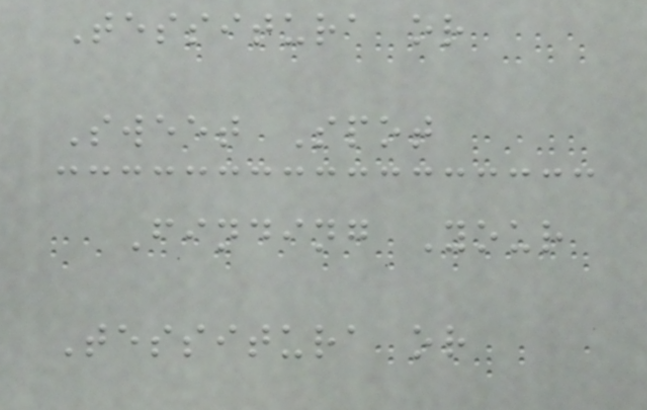Tessitura or
Sweet Spot
Finding Your
Tessitura or
